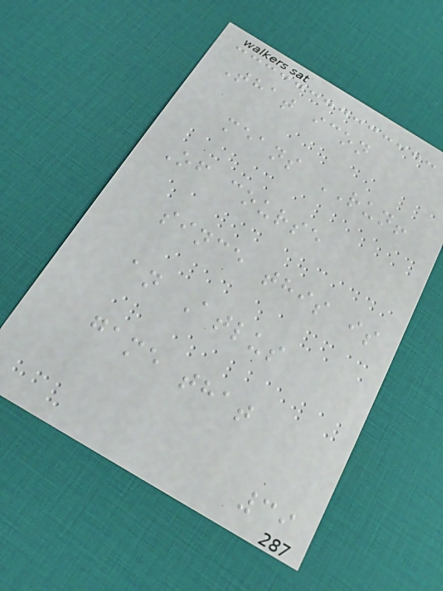That icon
means RUN!
Of course
since this is
an Atlus
game that
39
